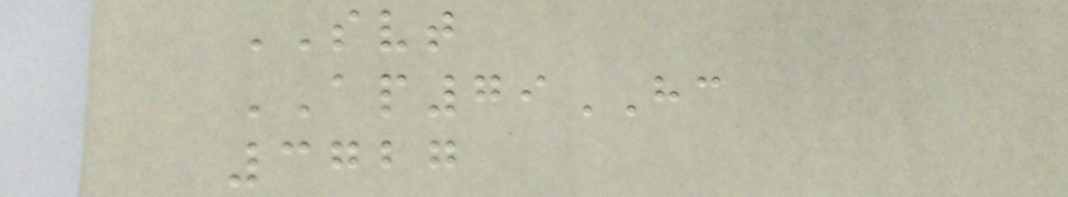SVT
AP79HC
3727
